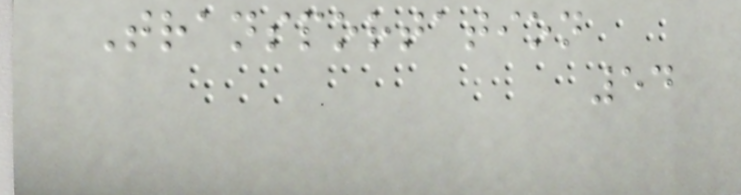Transportation
54
